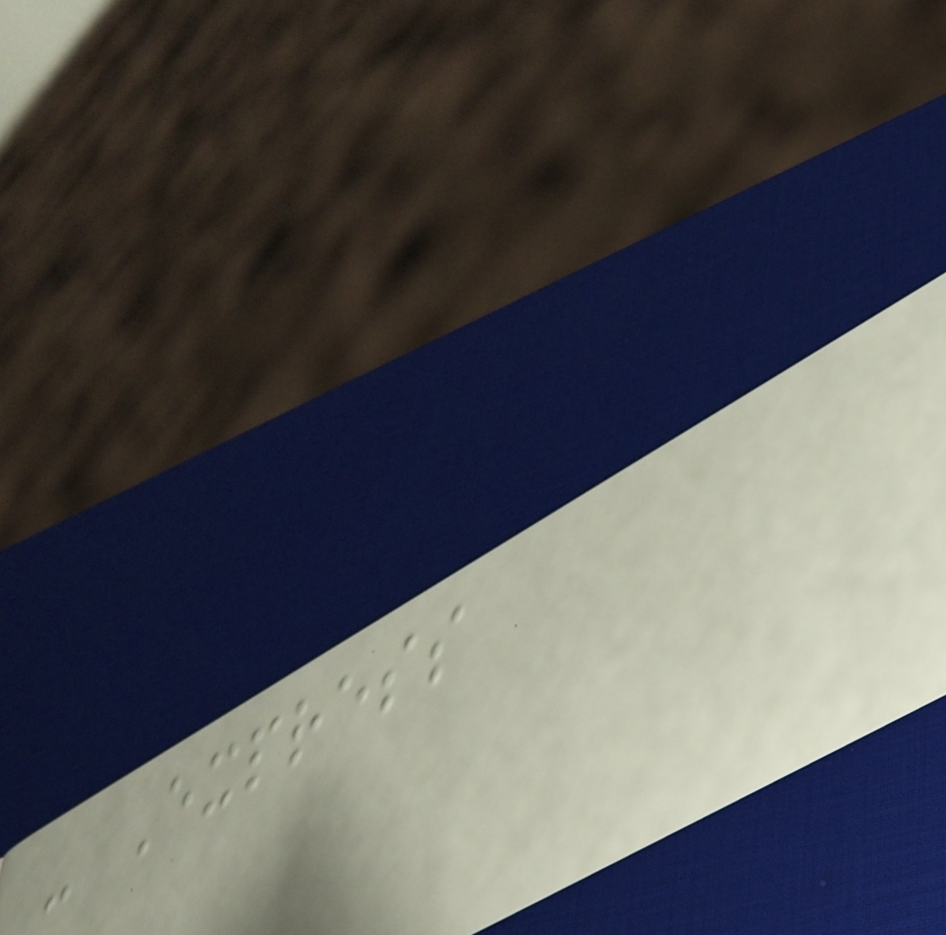- Express
